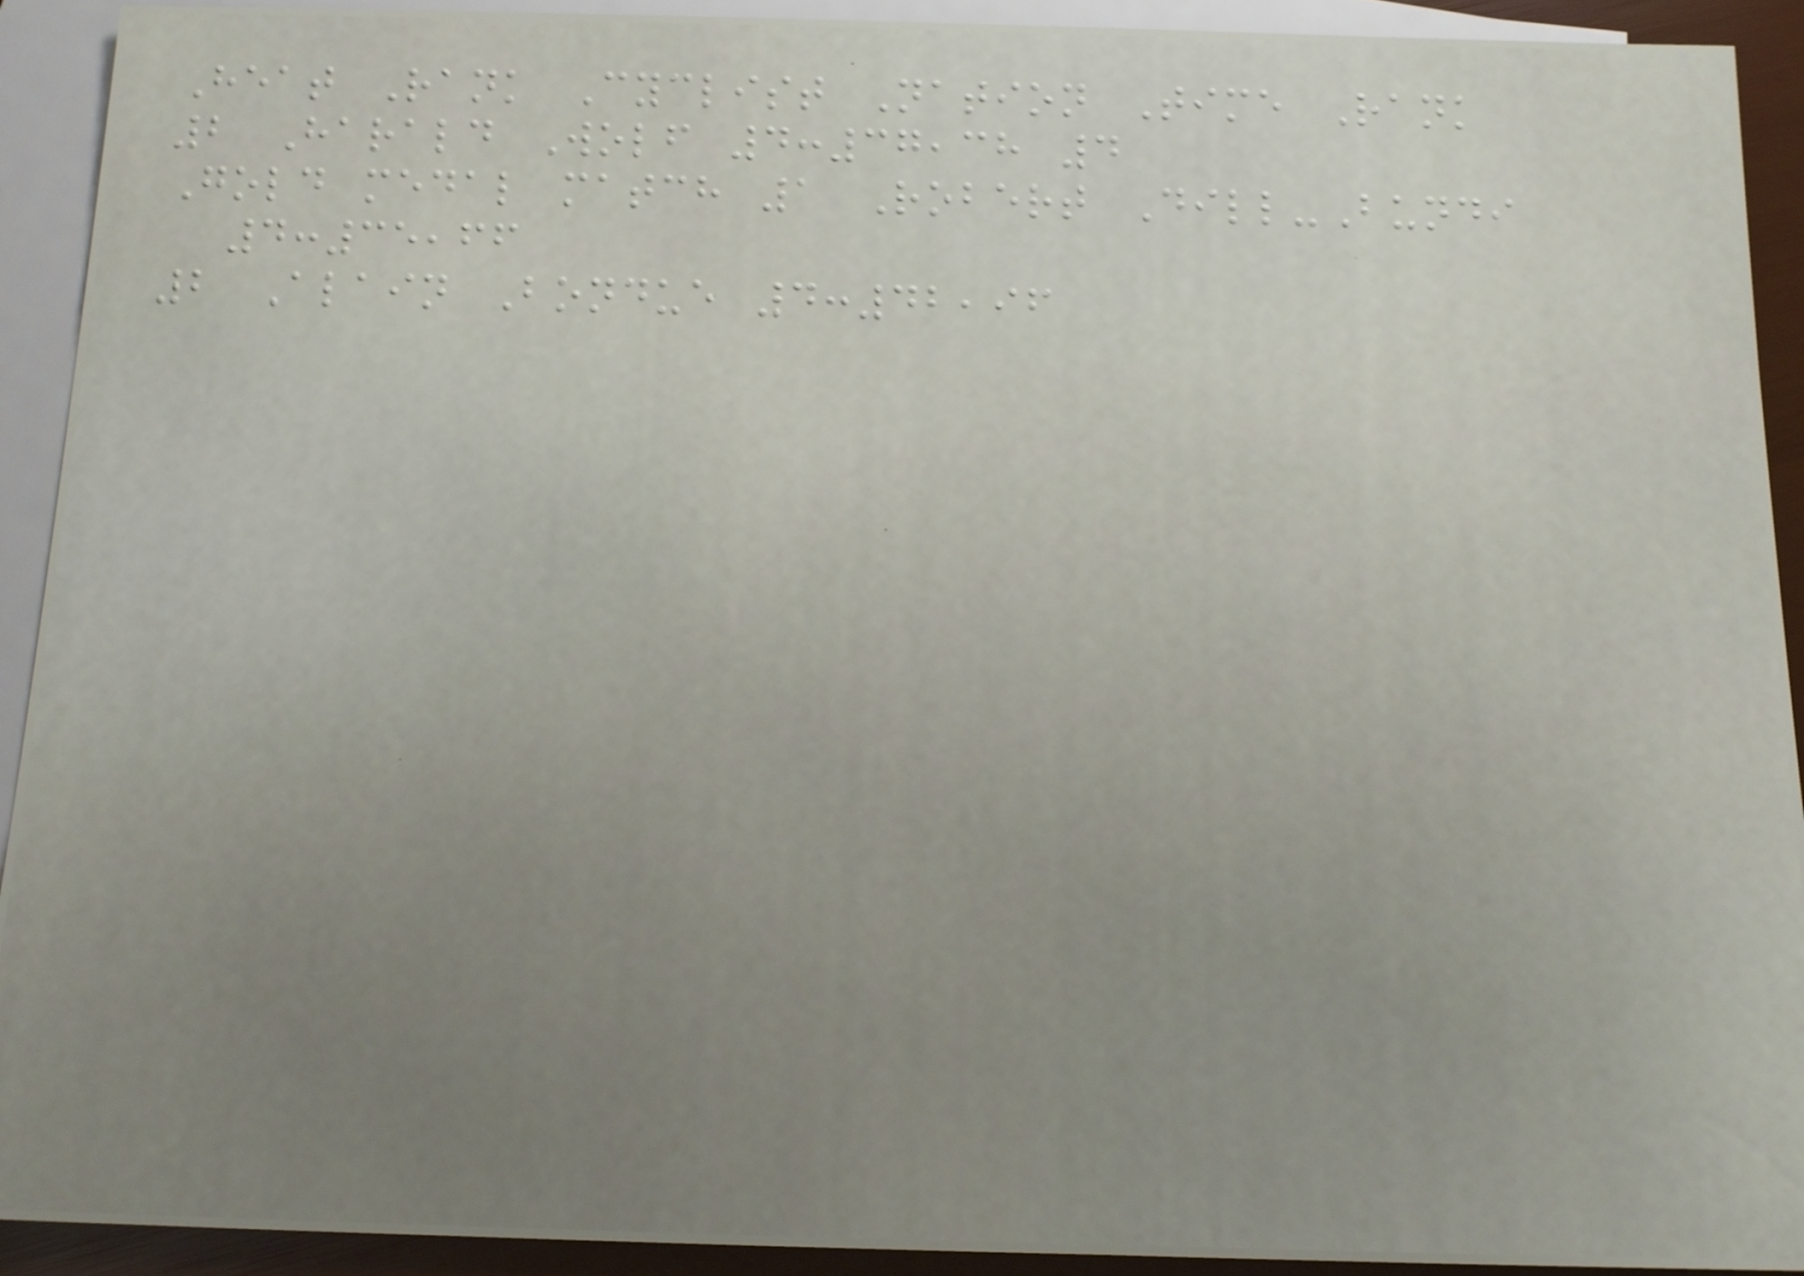Heat Rank Cyclist Nation Time Rank
2 Harald Wolf 4:37,38 4
Gold medal match 1 Robert Dill-Bundi
4:35,66
2 Alain Bondue 4:42,96
